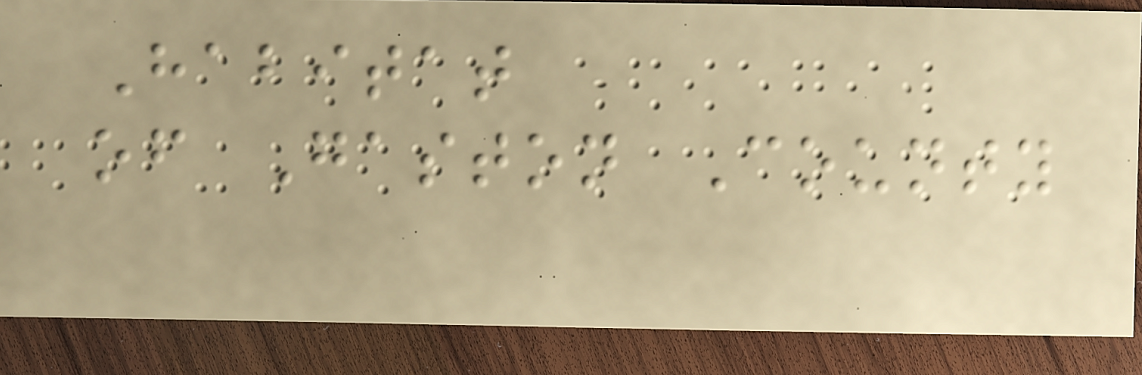Habitat
of Gaston County
